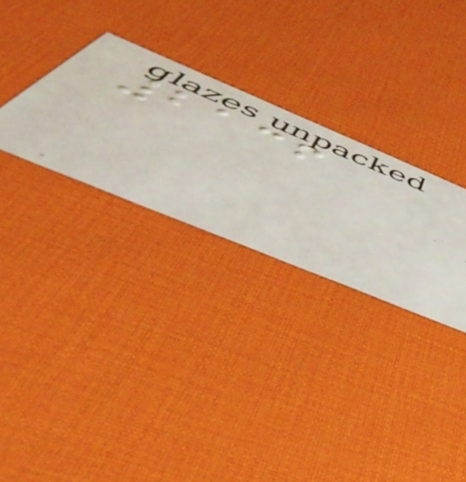2136
